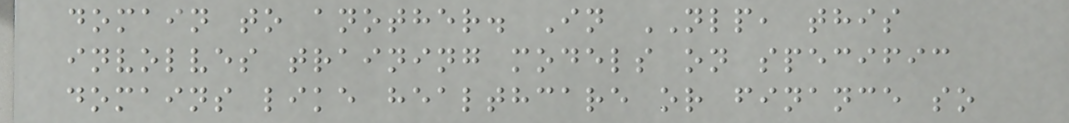domain to another. In NLP, this
involves training models on specific
domains like healthcare or finance so
